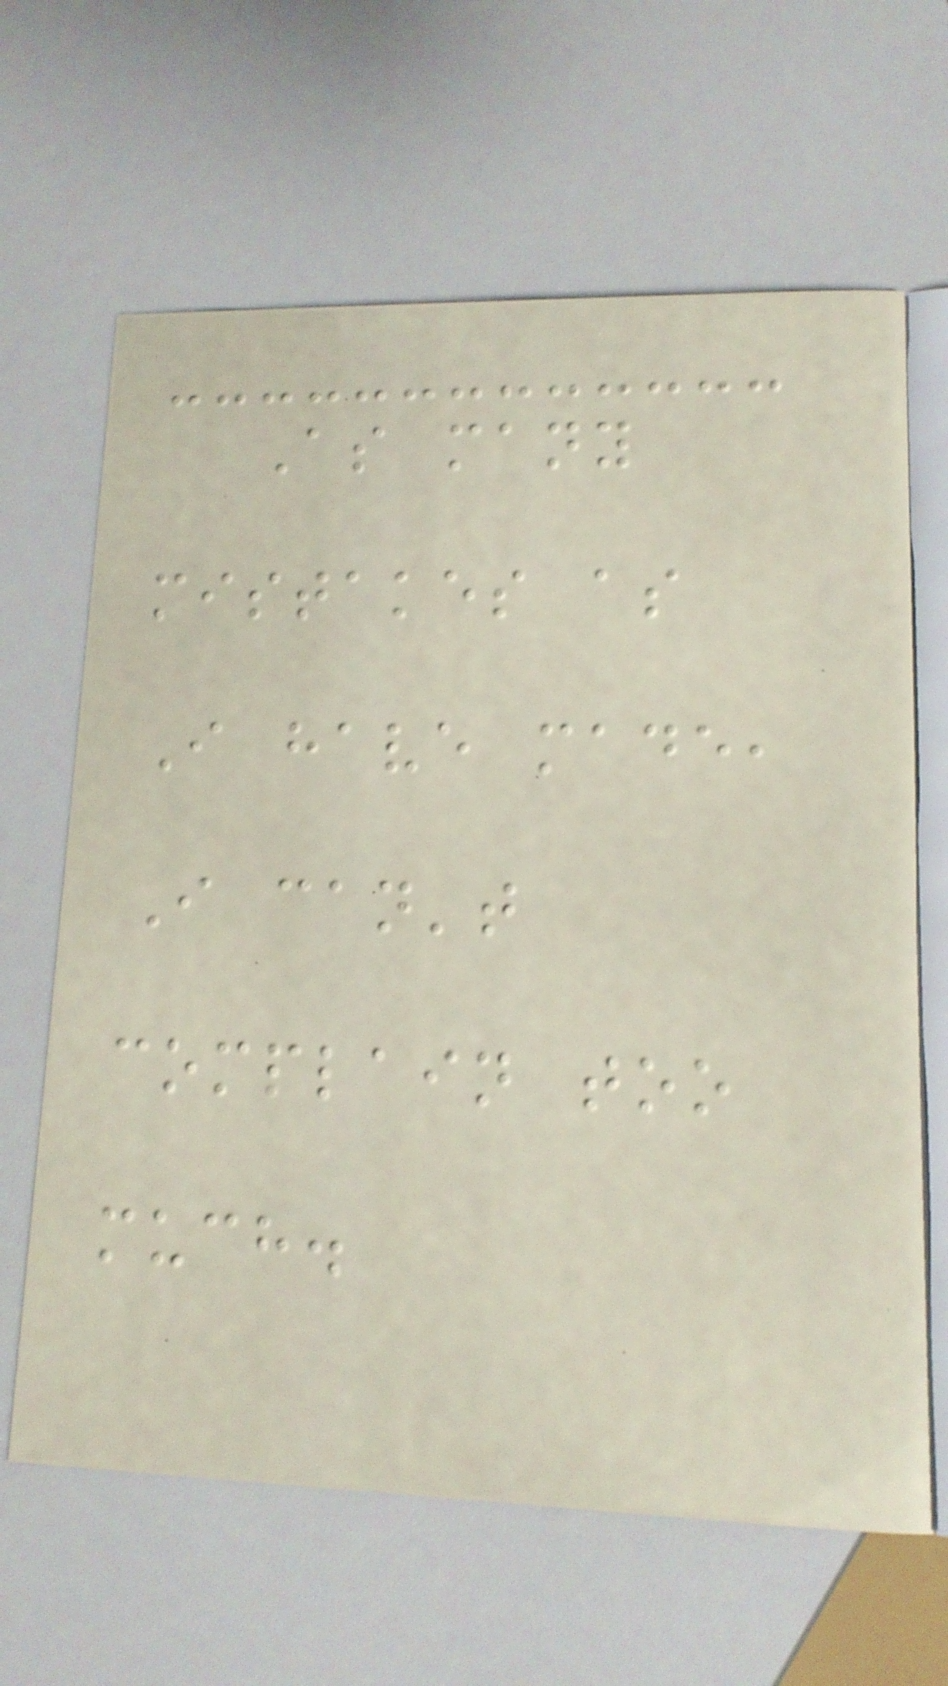As many
mistakes as
I have made,
I can't
complain too
much.
